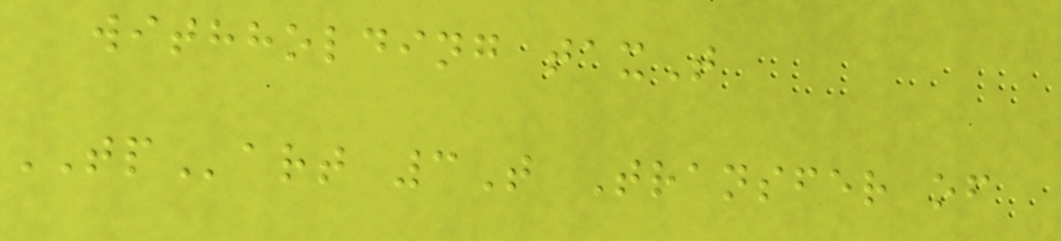withholding taxT
TPart 3T Transfer of
